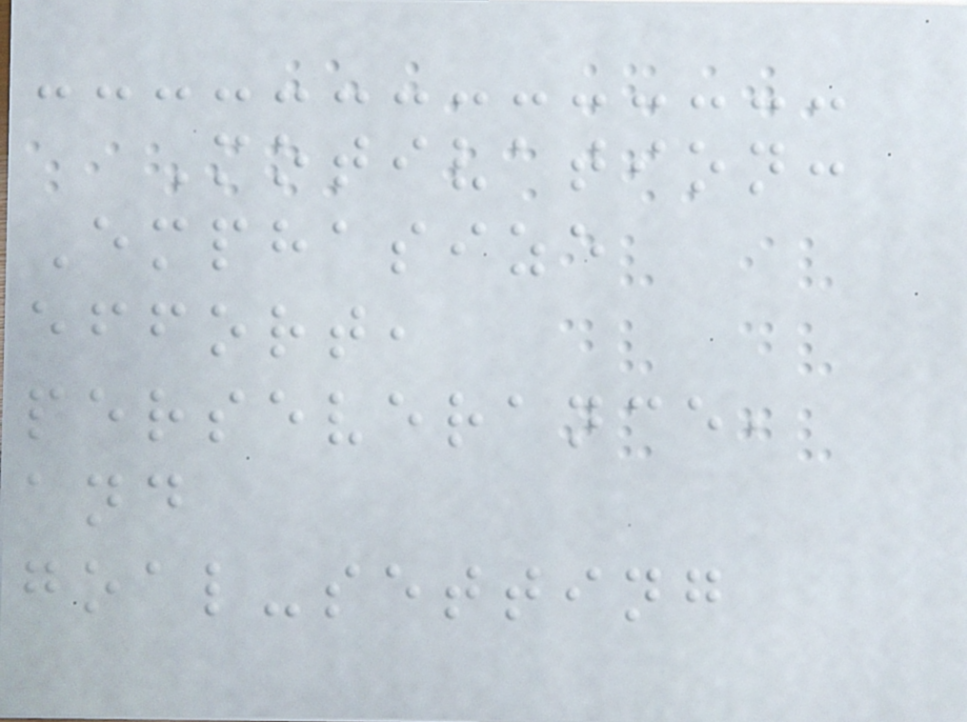Motivation:
Emphasize
effort,
perseverance,
and
goal-setting
